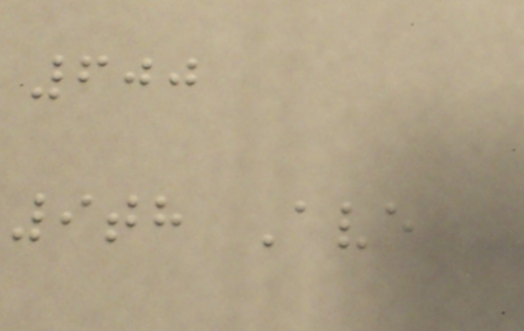600
9th Ave
